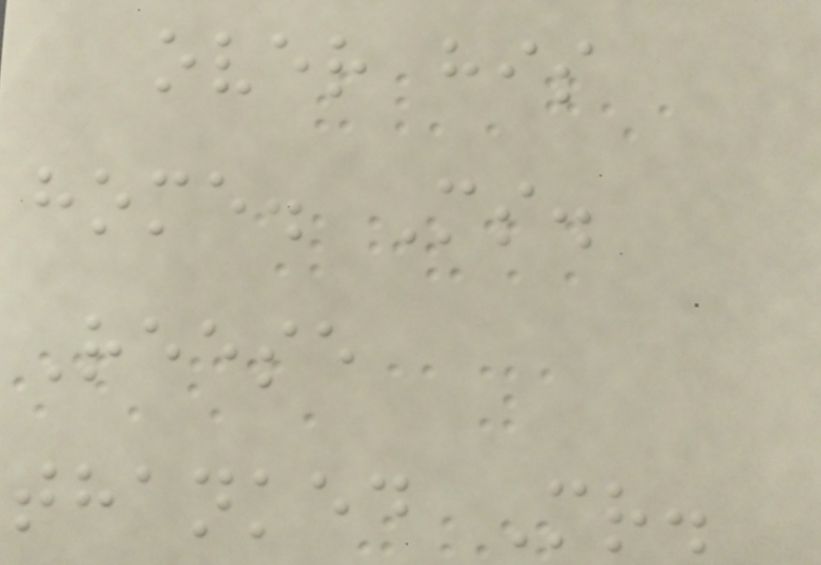over his
home. Ms.
Reese
thanked Mr.
